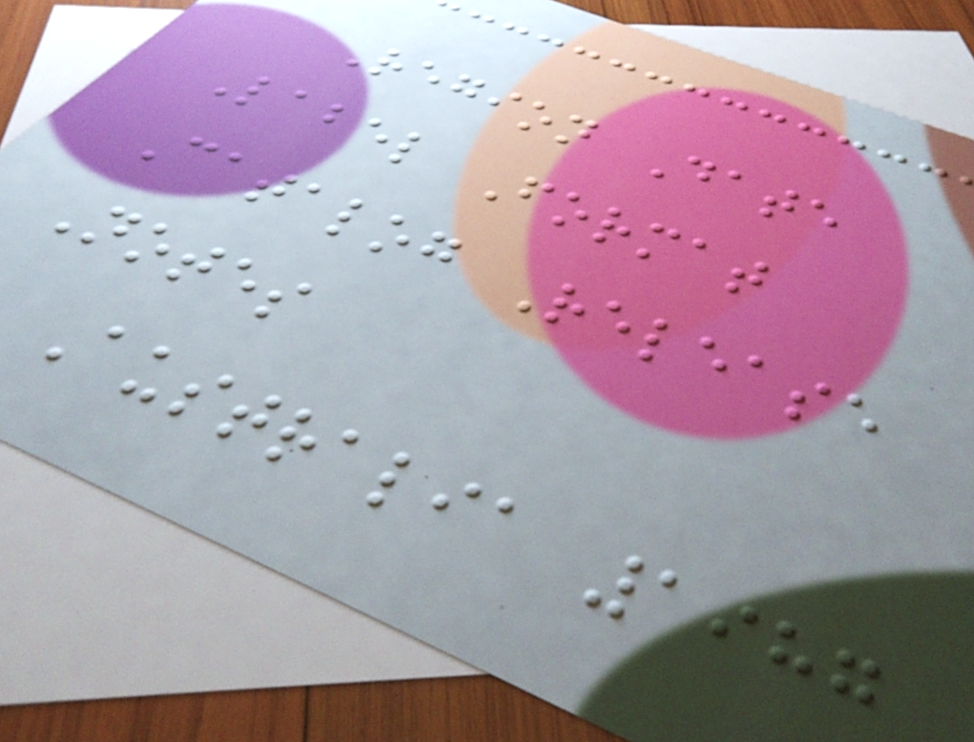Region Date
Label Format
Catalog Release
Notes
Australia 1987
